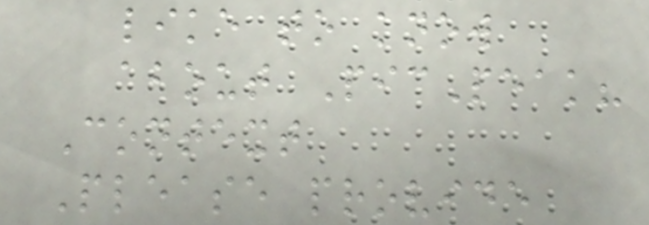like to know
about PicPeak?
Context
Please provide
